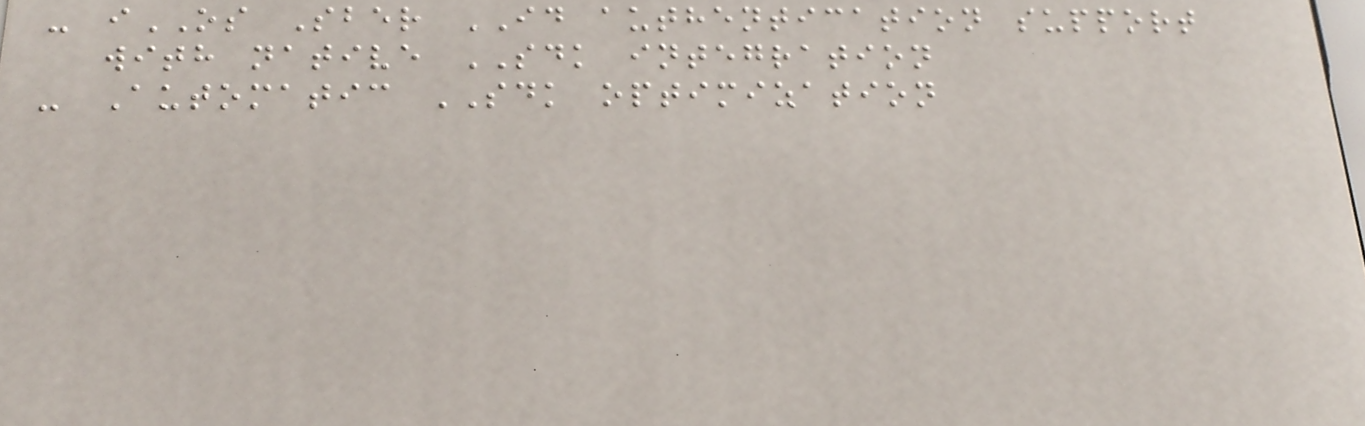- iOS Sber ID authentication support
with native SDK integration
- Automatic SDK optimization
